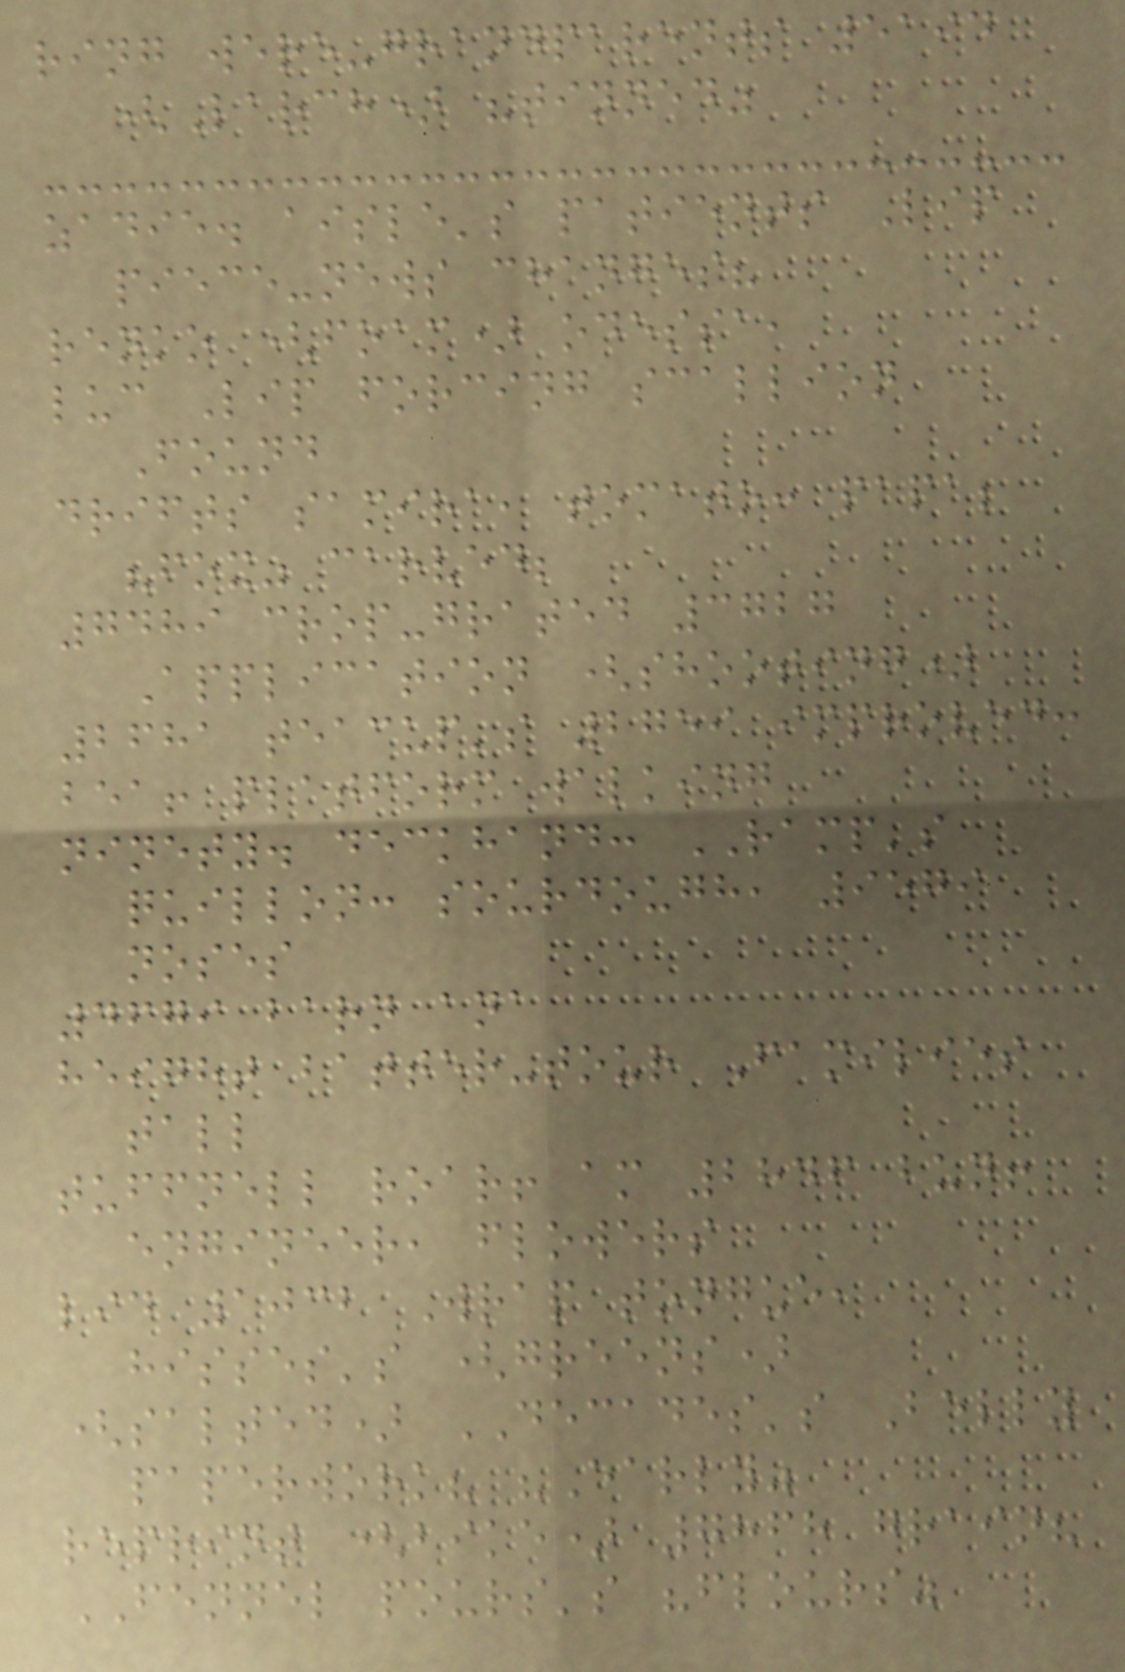ring were-grandparents 5194
(Larch) "tinned"
zadie. aisle's patients Lip
piece-news changes?
renko (foam) odessa,
luc Lip forcing scallion
Found
drifts samira, tomato: papa;
"fox" carved;
7489 crop-grated 3727
Application (shooting)
2681 teacup's 2759 improved:
bea! platform walking
ninety. deckhand: RAMP's
quillon: sourdough, 9579
noses
4679 barn ana
height batter-tour Families
tall
tuffnell roar! am 2846 bun!
engineer, flowers
lid 1032 Wrap tongue,
hisses's (greens)
(salted) DECADES's Belly
paperwork? "Early"
reprint (bike) 7868 grain?
FENNEL pours's "flours"
